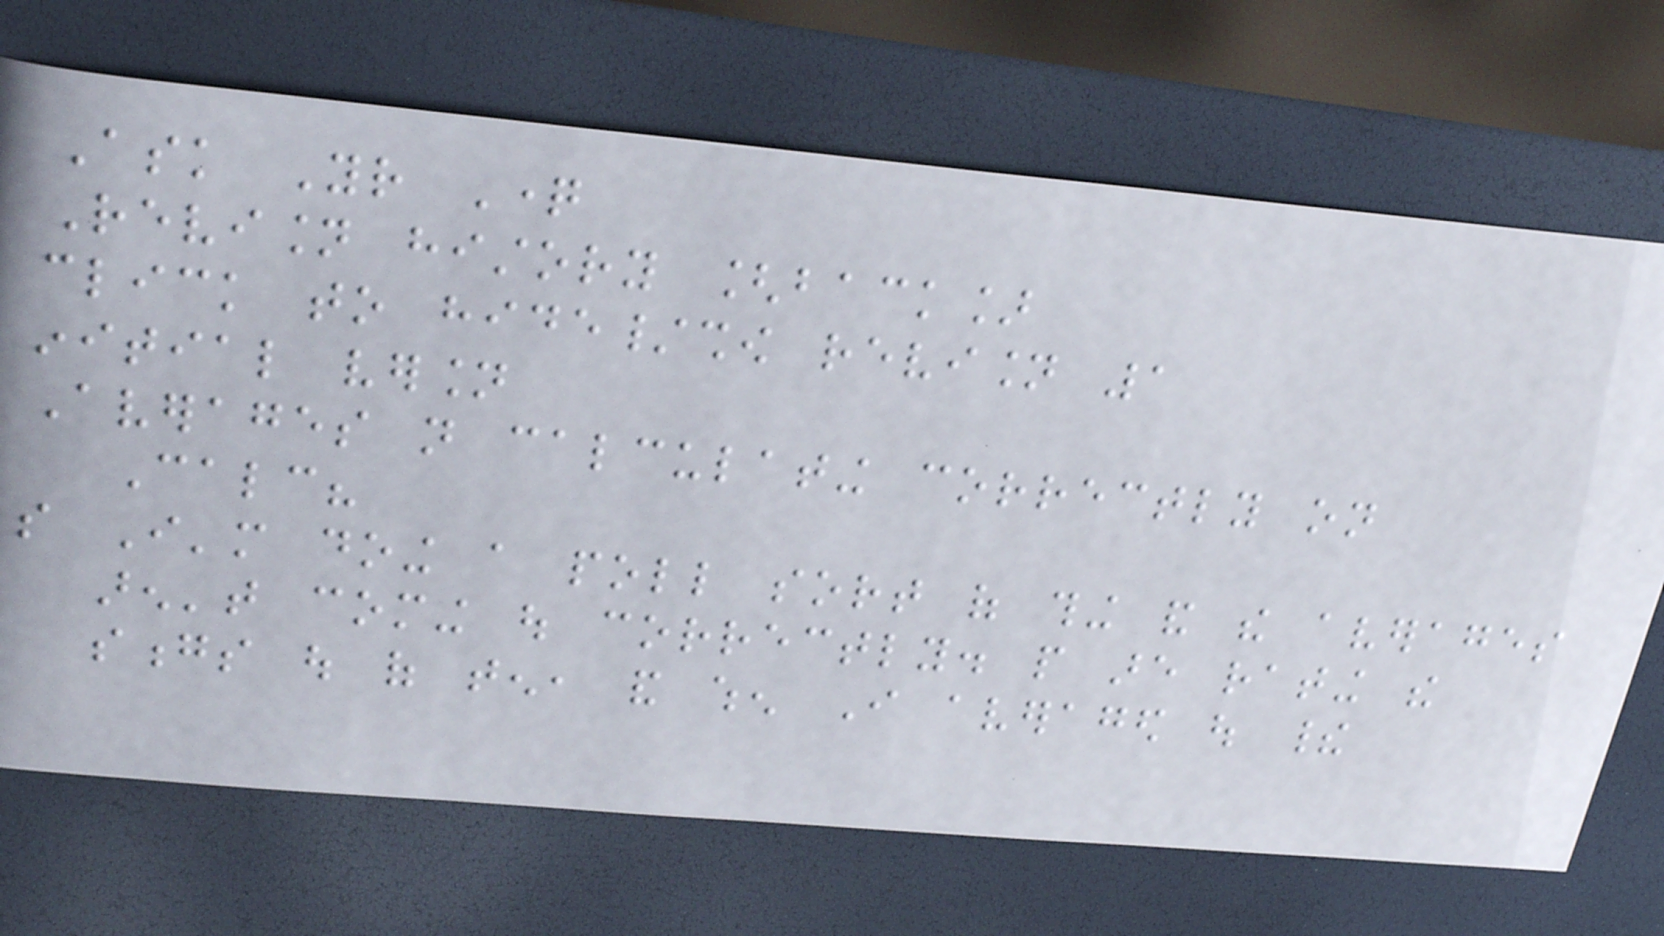Ask Your Question
Revision history [back]
click to hide/show revision 1
initial version
Averages not calculating correctly on
Calc?
so I'm doing a poll sort of thing and the averages
aren't coming out correctly. people are rating the
songs out of ten, and when I averaged out their
